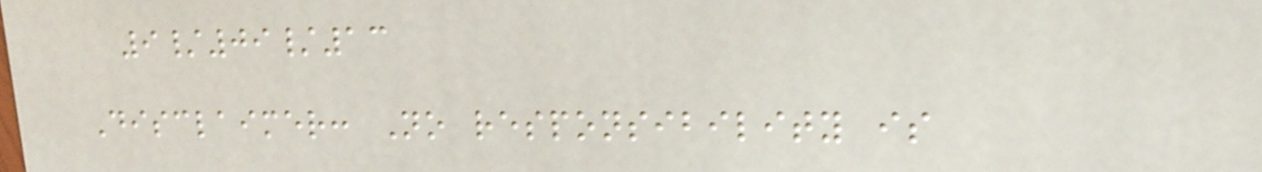9/09/13
Disclaimer: No responsibility is
